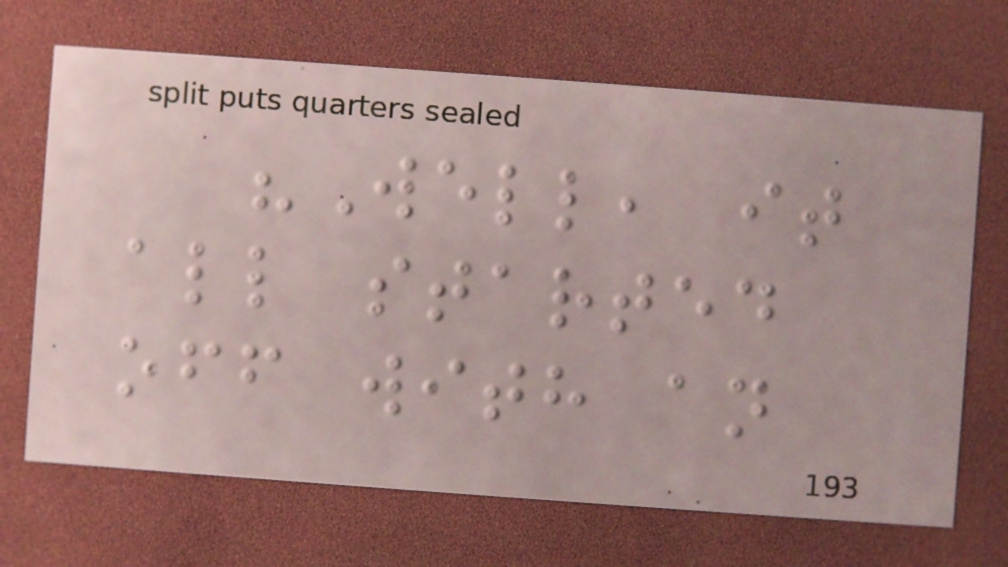"Well, it
all started
off with an
